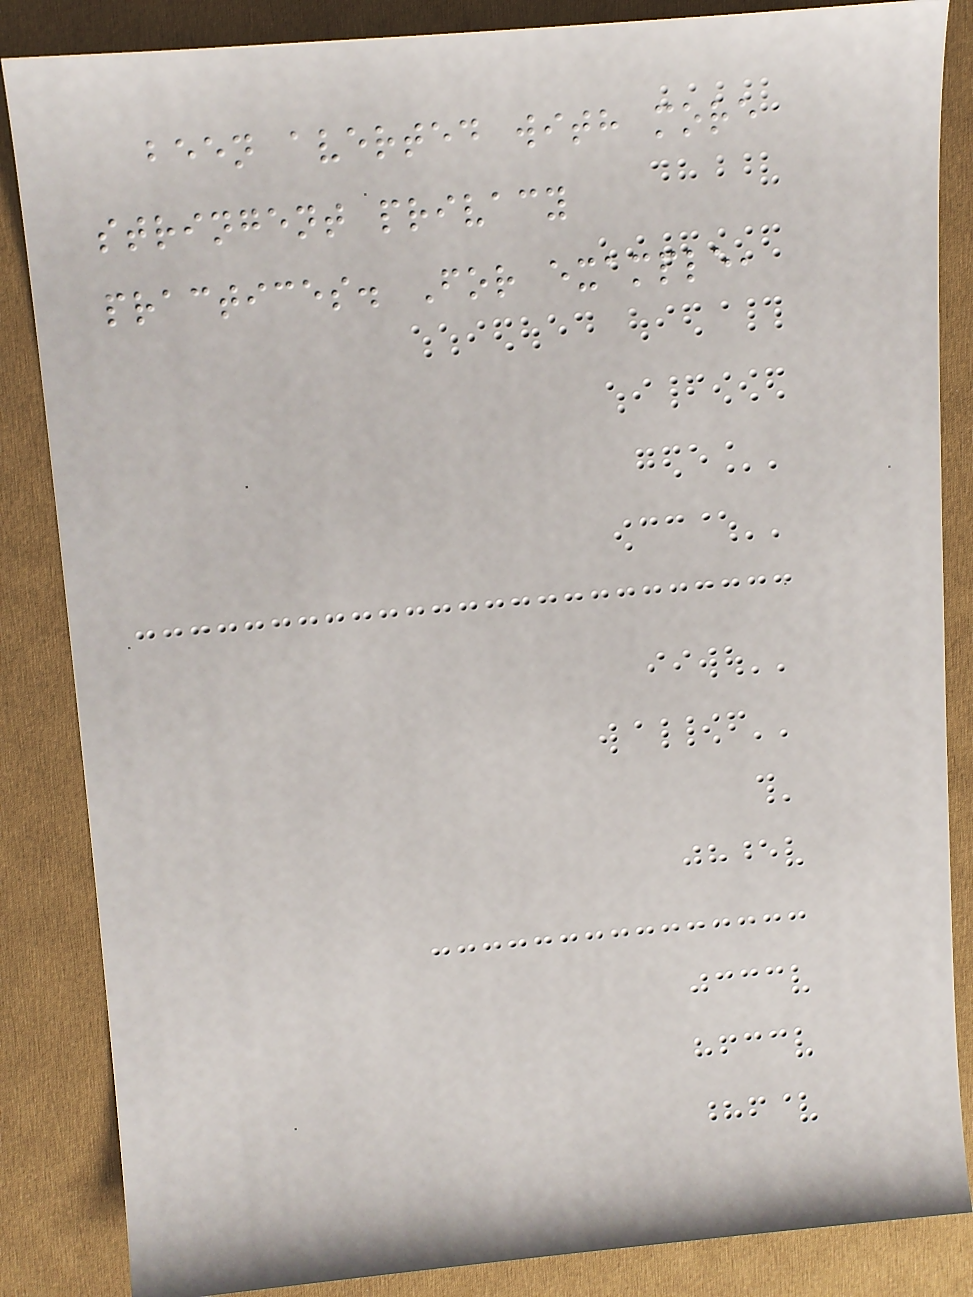been averted with more
stringent privacy
practices. For example,
